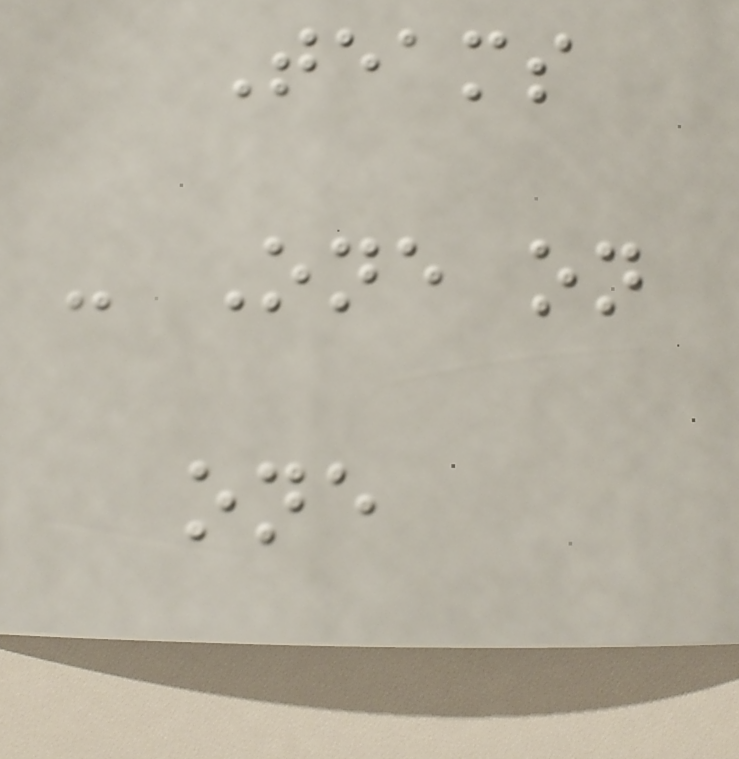Teams
- One on
one
